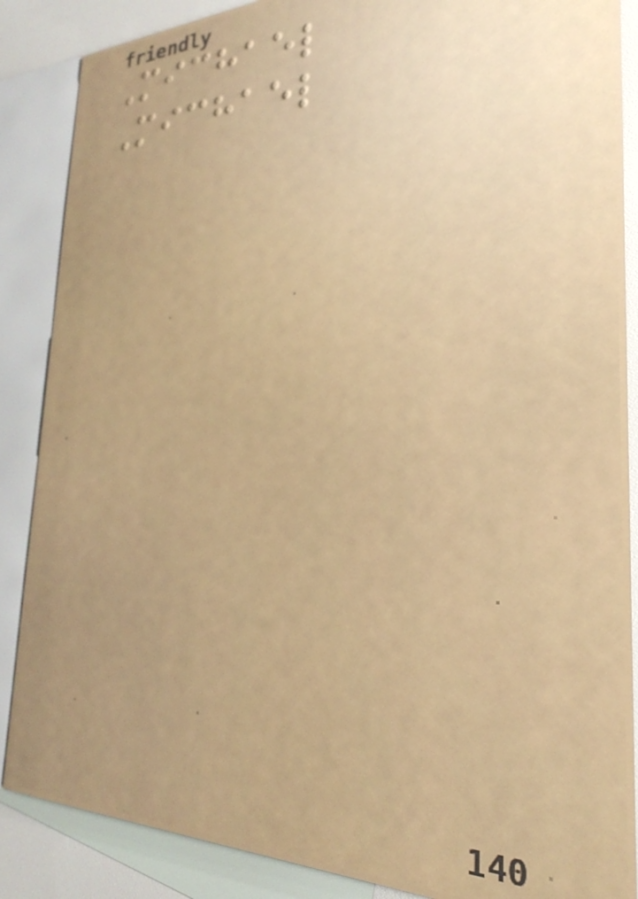Michael
Michael
